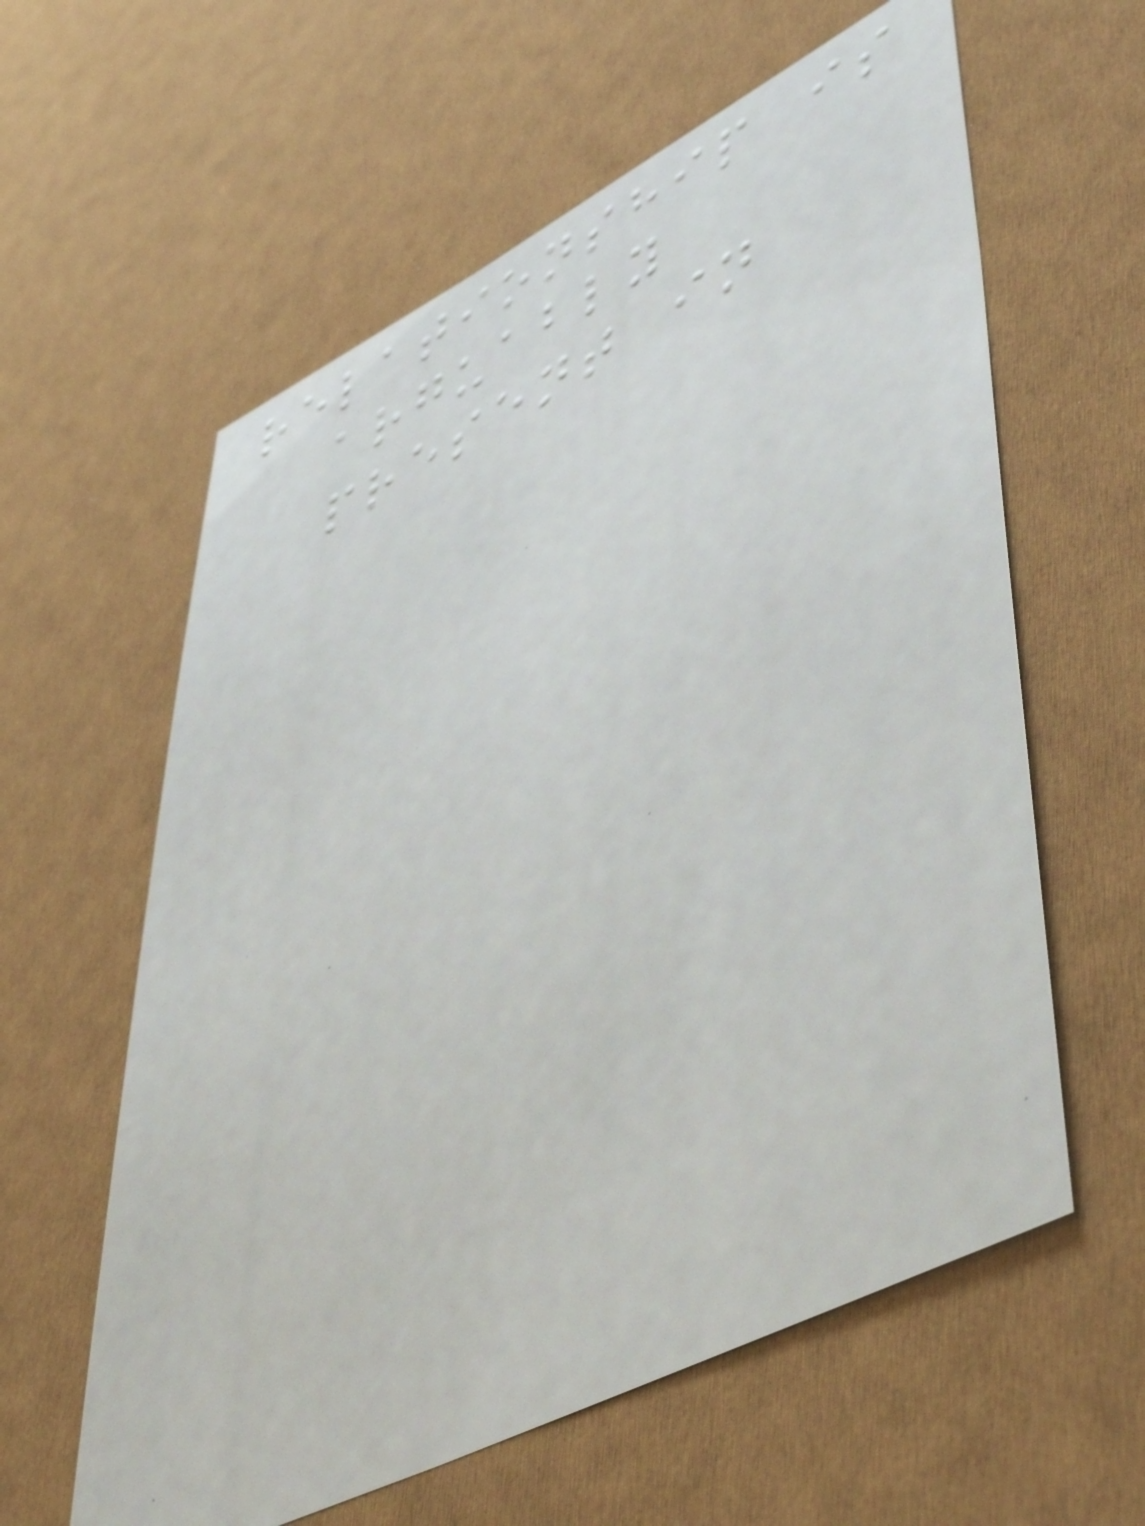relationship is
arguably
present in
